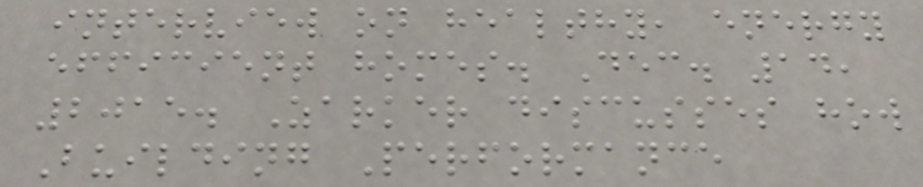interview on healthy, energy
efficient homes. Dec. 14,
2015. Zarker discusses how
Building Performance
